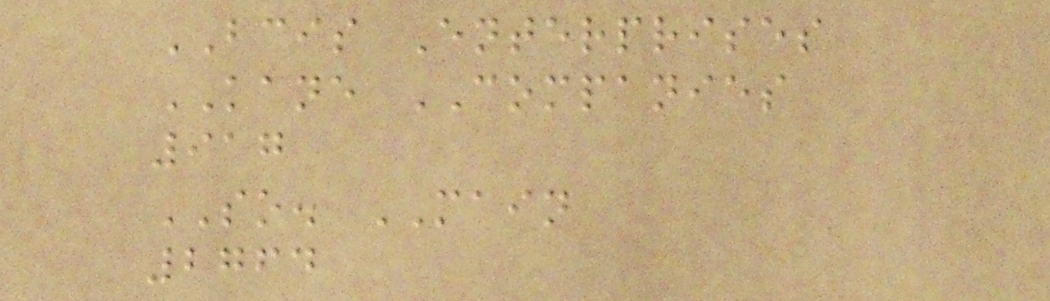BCIS Enterprises
KANE COMPANIES
917
SO. MAIN
2764
